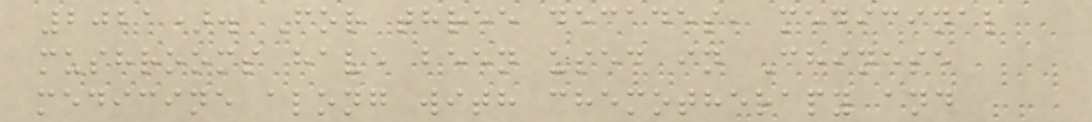2021). For three decades, medicinal
mushrooms have been used in Chinese
medicine along with chemotherapy and
